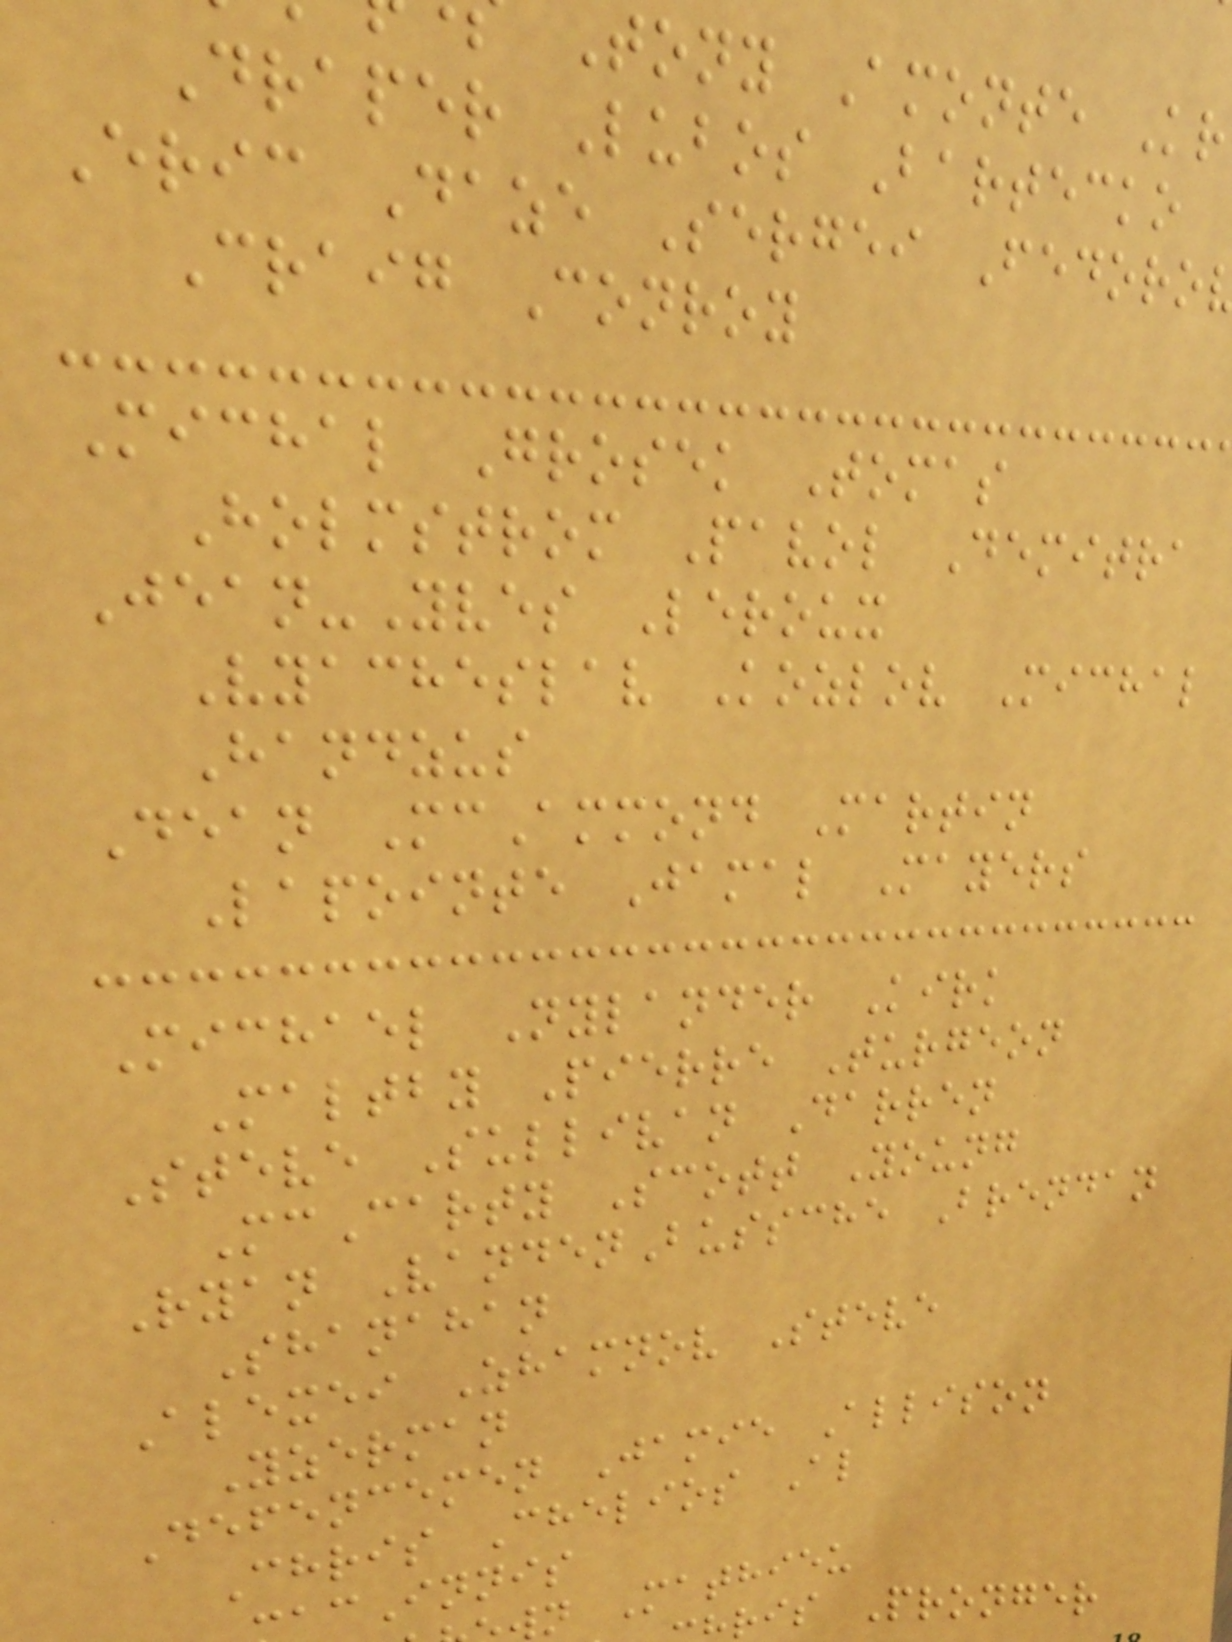Tony Amonte Kr
Draper Lubos Bartecko
Eric Daze Sergei Fedoro
Craig Conroy
Michal Grosek Tomas
Holmstrom Pavol Demitra
Jean-Yves Leroux
Vyacheslav Kozlov Michal
Handzus
Dean McAmmond Martin
Lapointe Jamal Mayers
Michael Nylander Kirk
Maltby Pierre Turgeon
Steve Sullivan Darren
McCarty Scott Young
Ryan VandenBussche Brendan
Shanahan
Alexei Zhamnov Steve
Yzerman
Defencemen Jamie Allison
Chris Chelios Al
cInnis
n Mathieu
ris Pronger
